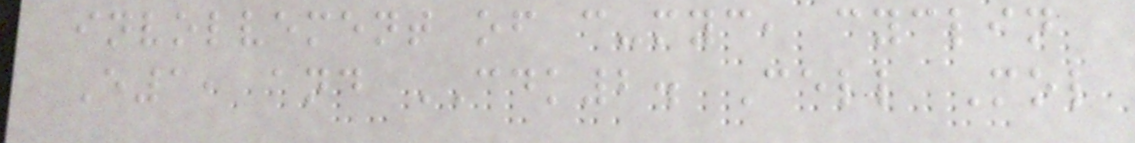involvement of c-myc, cyclin
E1, and CDK2. Cell Mol
